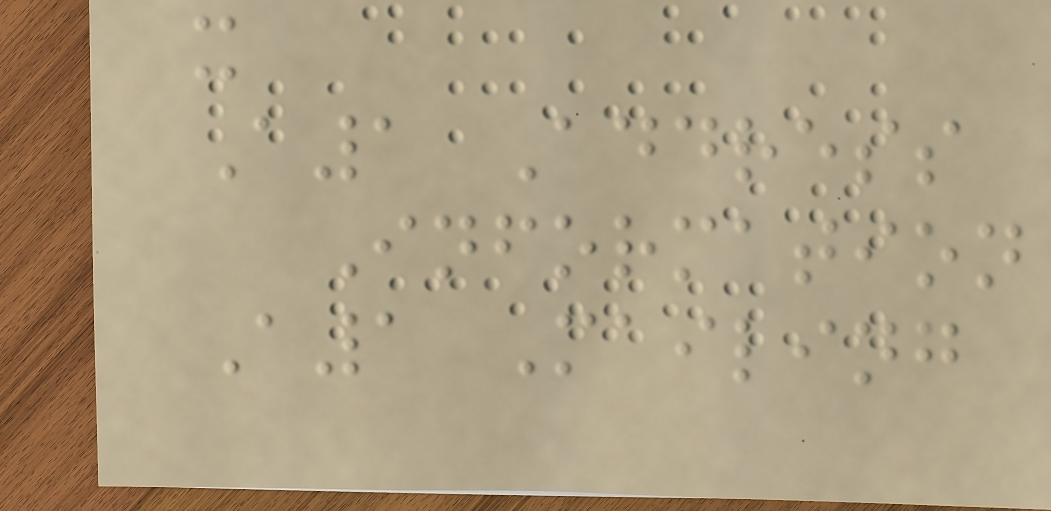x
A1 Address
Information
A1 Mailing
